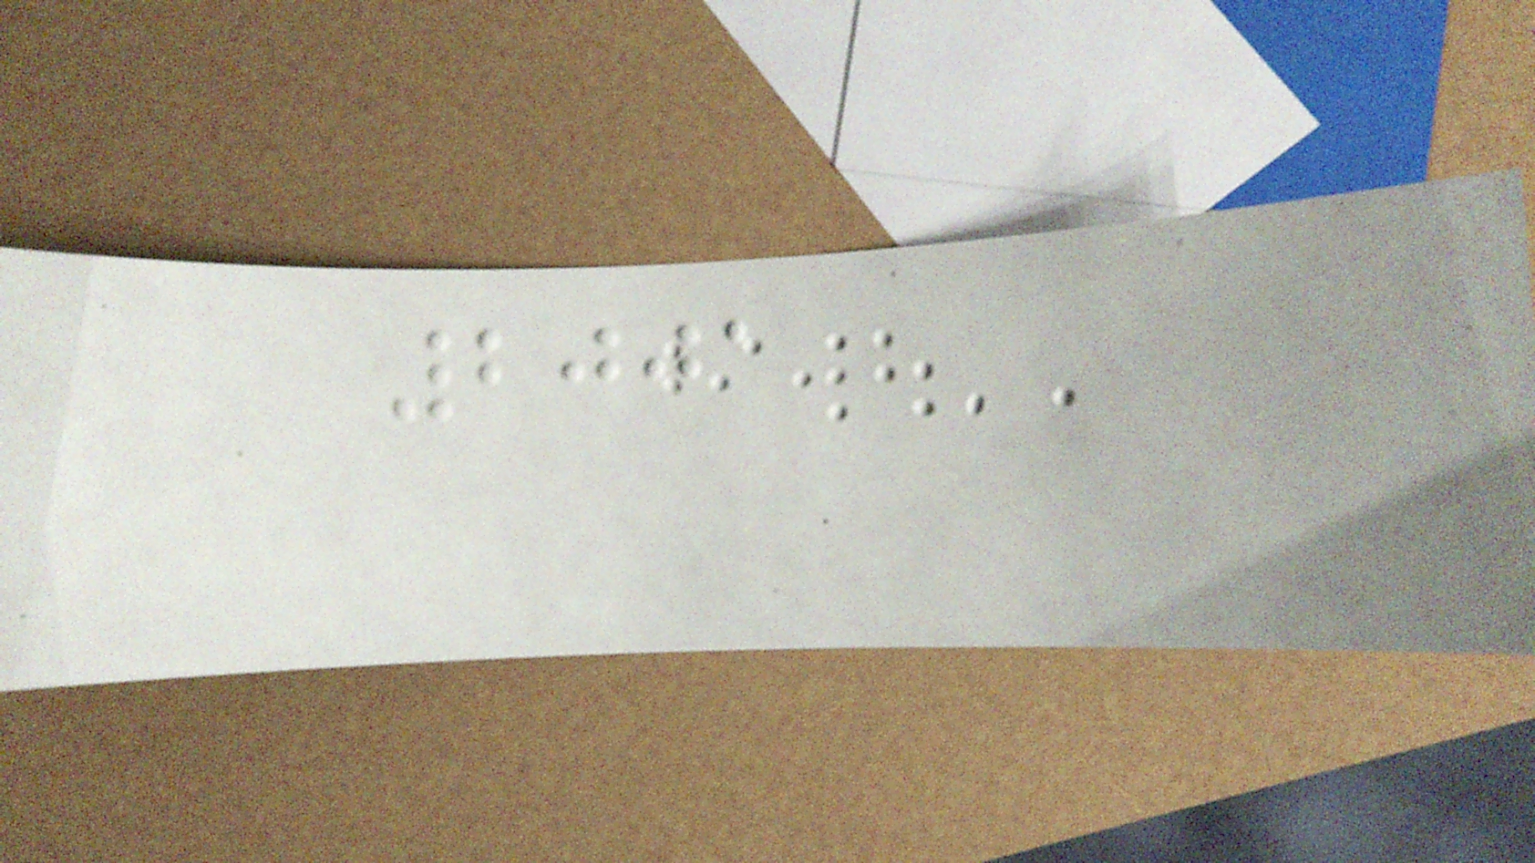2001
